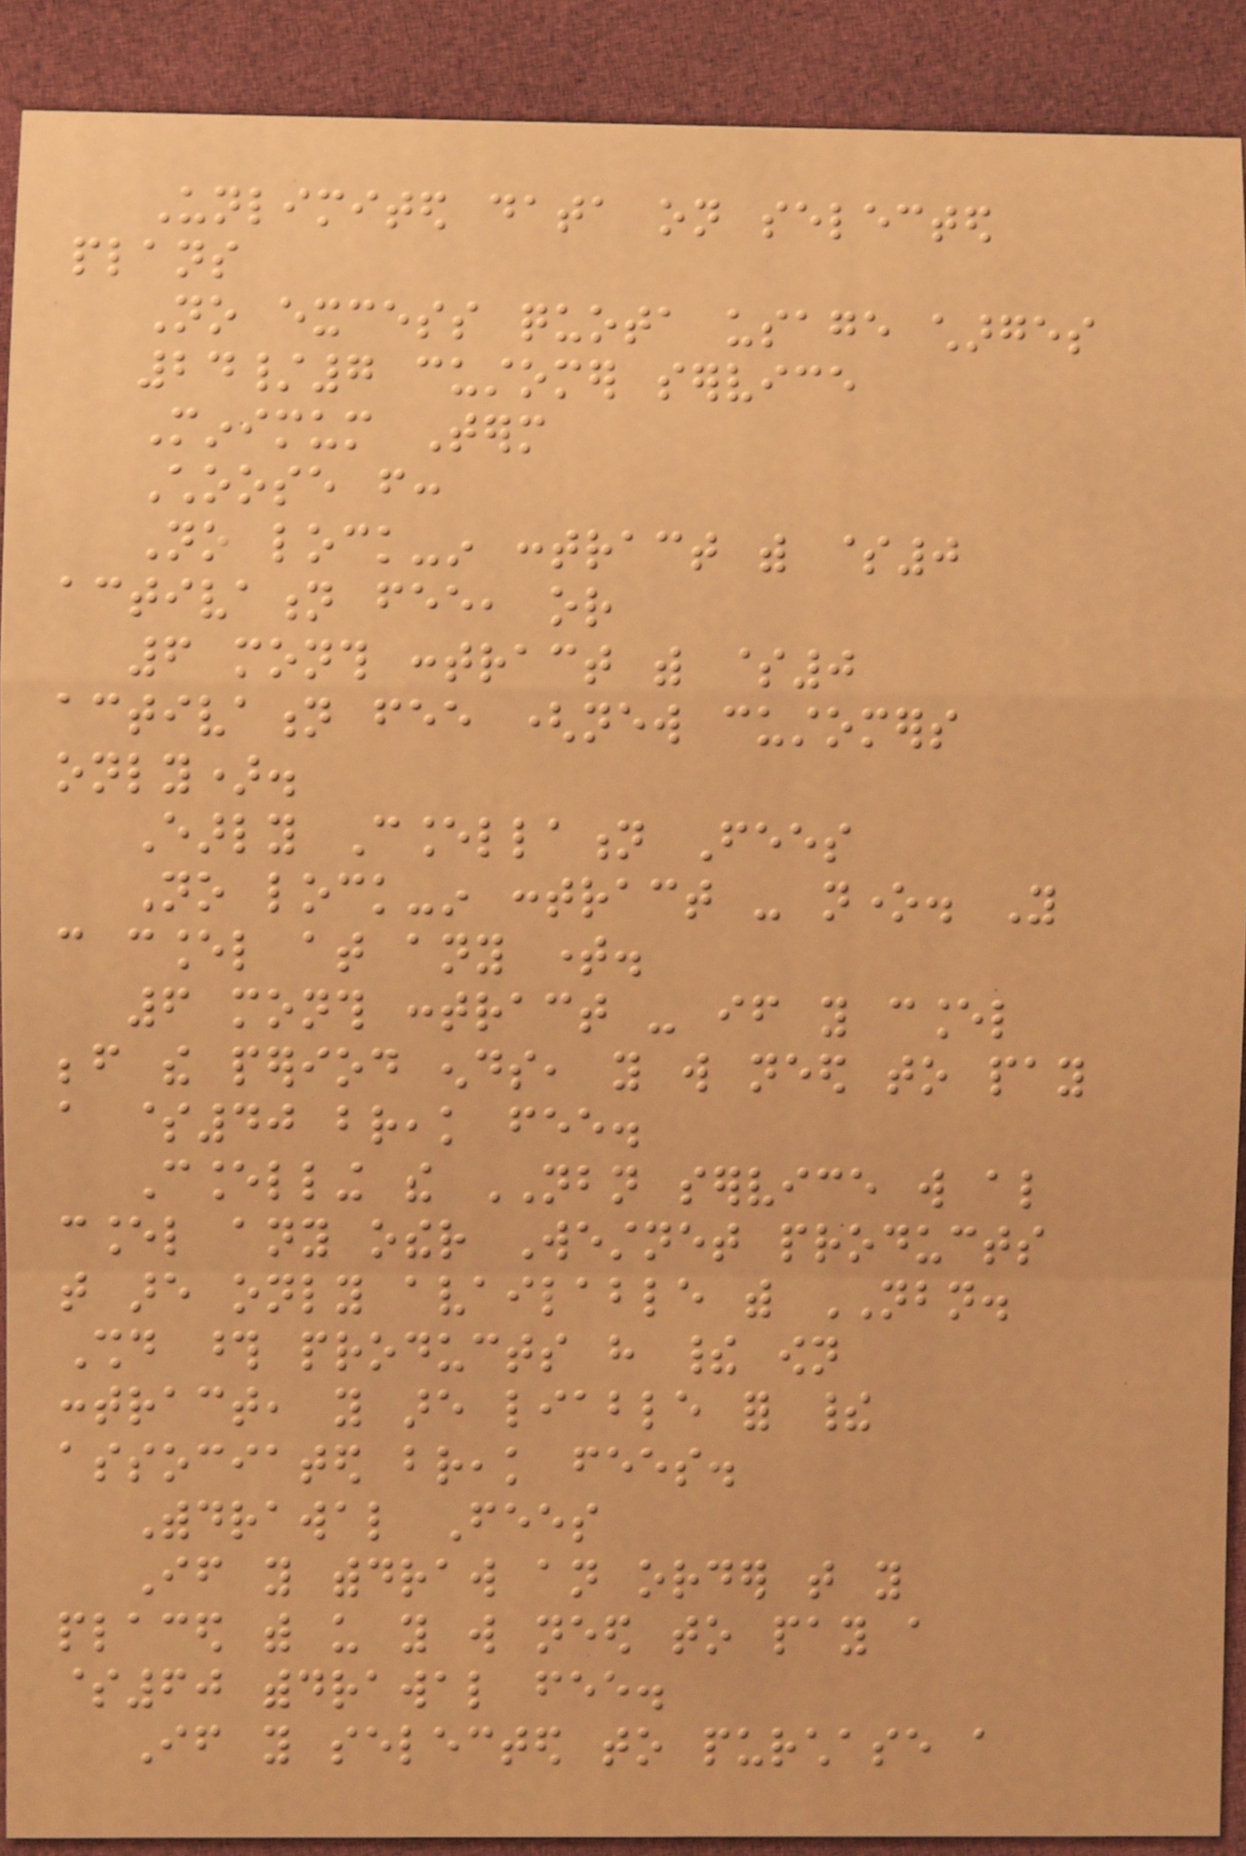Unlimited data on selected
plans
No excess quota usage charges
24/7 customer service
Minimum Term
Choose from:
No lock-in contract with $0
activation fee, or
6 month contract with $0
activation fee (new customers
only).
Early Cancellation Fees
No lock-in contract - none. You
can cancel at any time.
6 month contract - if you cancel
before the period ends, you will need to pay
a $40 break fee.
Cancelling the NBN service will also
cancel any other Westnet products
that are only available with NBN.
Should those products have their own
contract, you are liable for their
associated break fees.
Withdrawal Fees
If you withdraw an order that you
placed with us you will need to pay a
$60 withdrawal fee.
If you selected to purchase a
